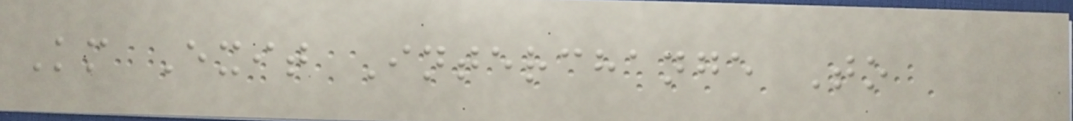Km Exit Interchange To
